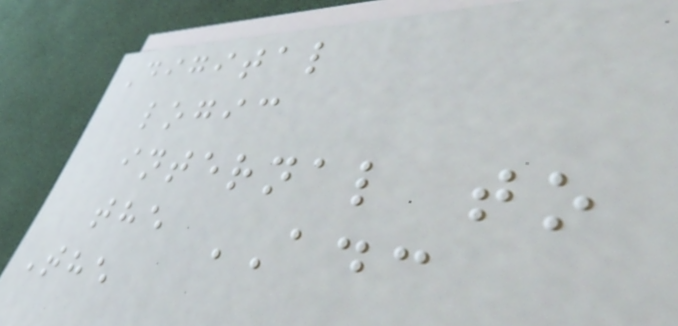Digital
logic
internal to
the ADC
The
